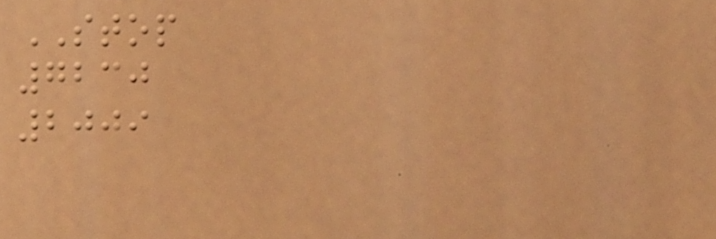STOP
7230
2009
